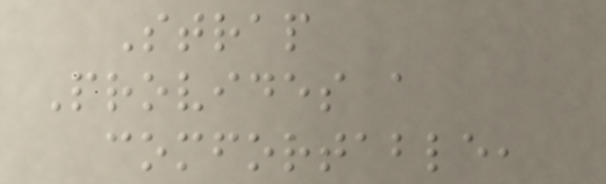Strap
Provides a
comfortable,
